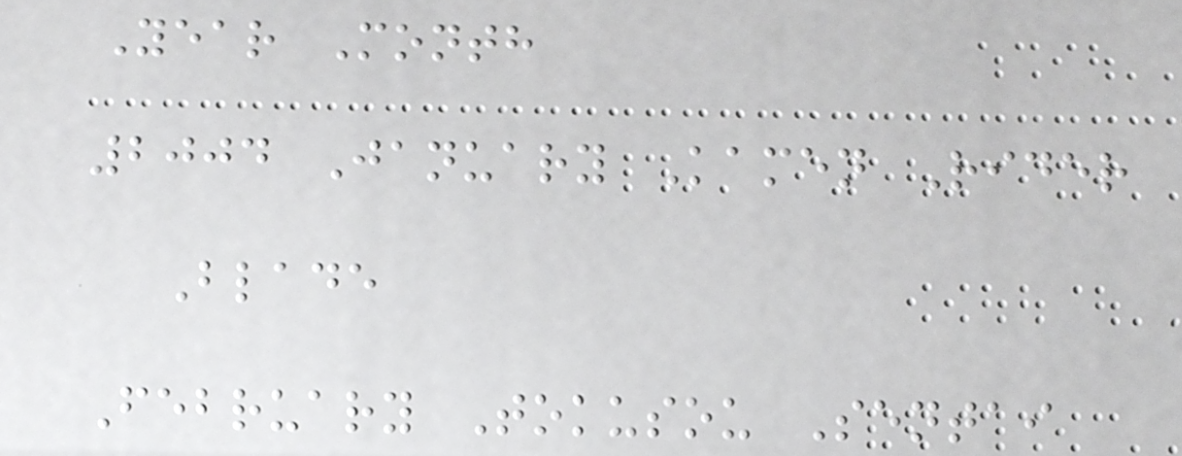Year Month
2004 January Kamen Rider
Blade
February Tokusou Sentai
